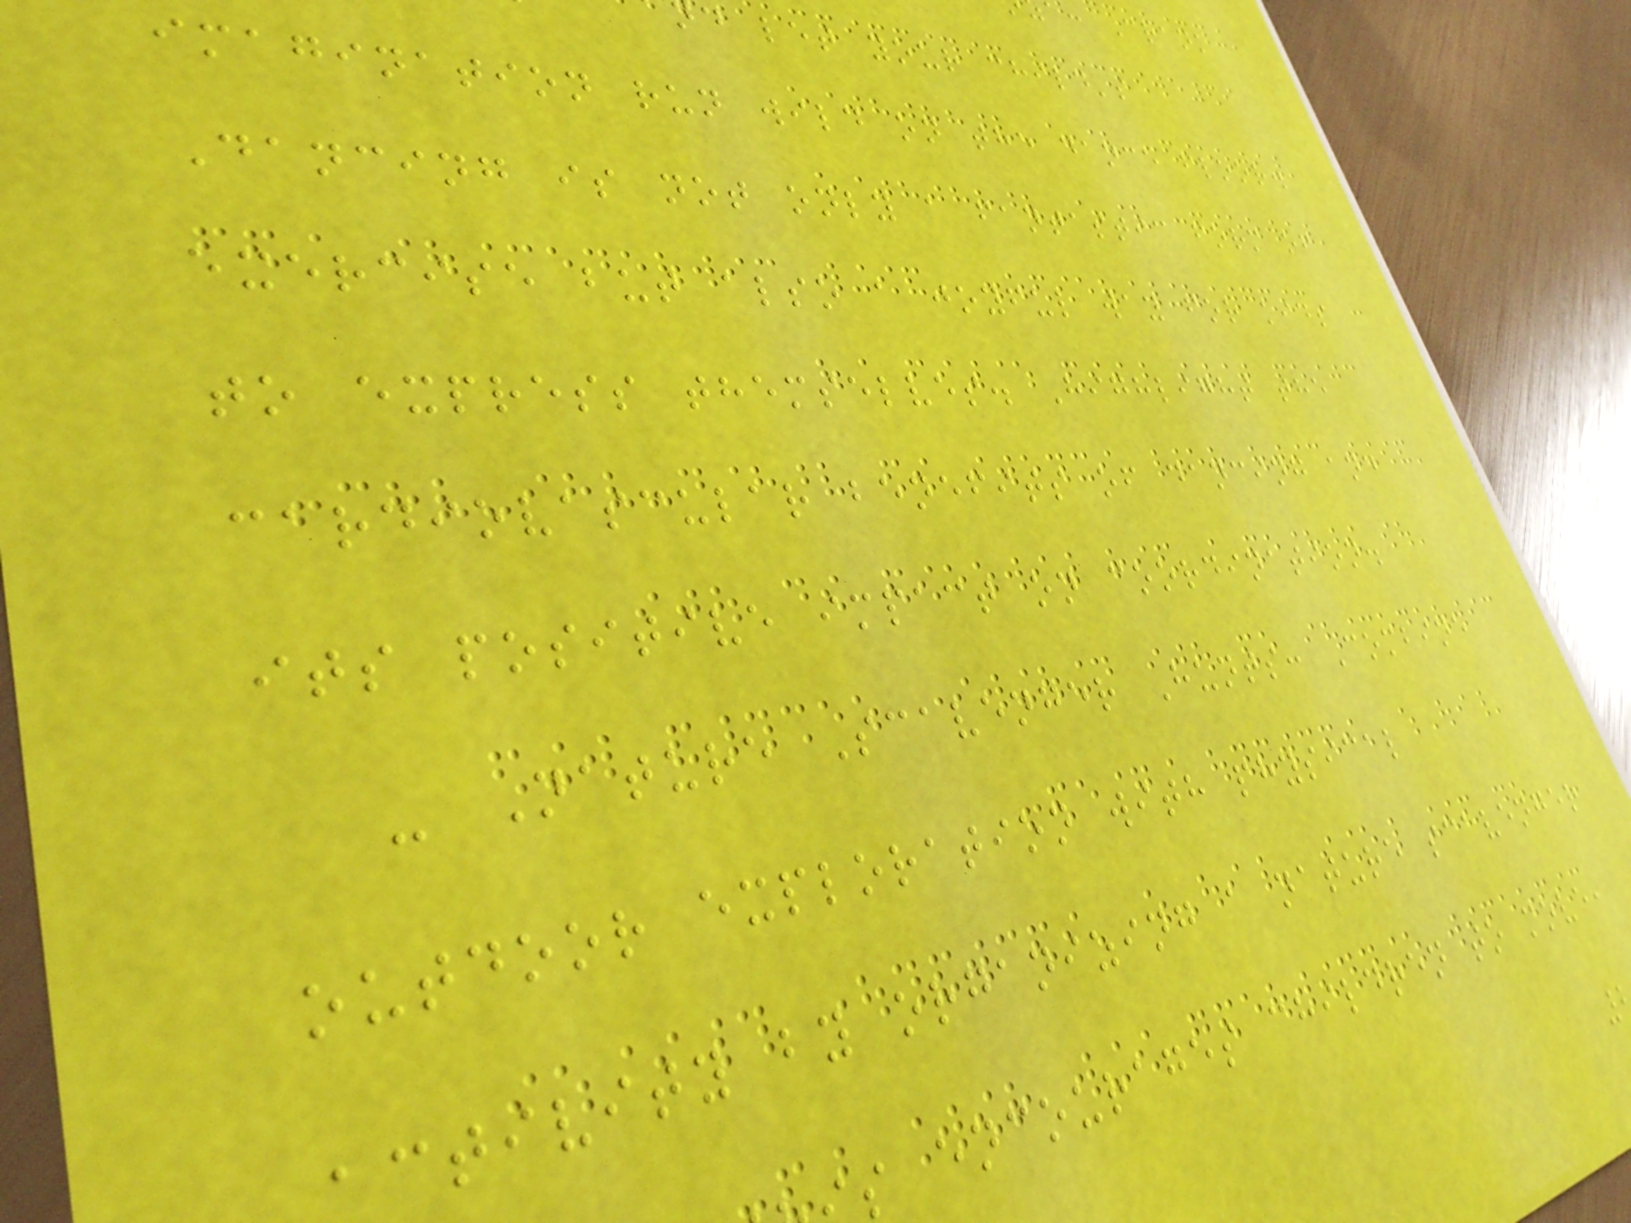d let your child's
imagination run wild on the dance floor.
Dancing is not only a fantastic form of
exercise but also a joyful way for kids
to express themselves. Highlight the
cardiovascular benefits of dancing and
its positive impact on coordination.
- Nature Scavenger Hunts: Combine
outdoor exploration with physical
ctivity by organizing a nature scavenger
s encourages children to move,
